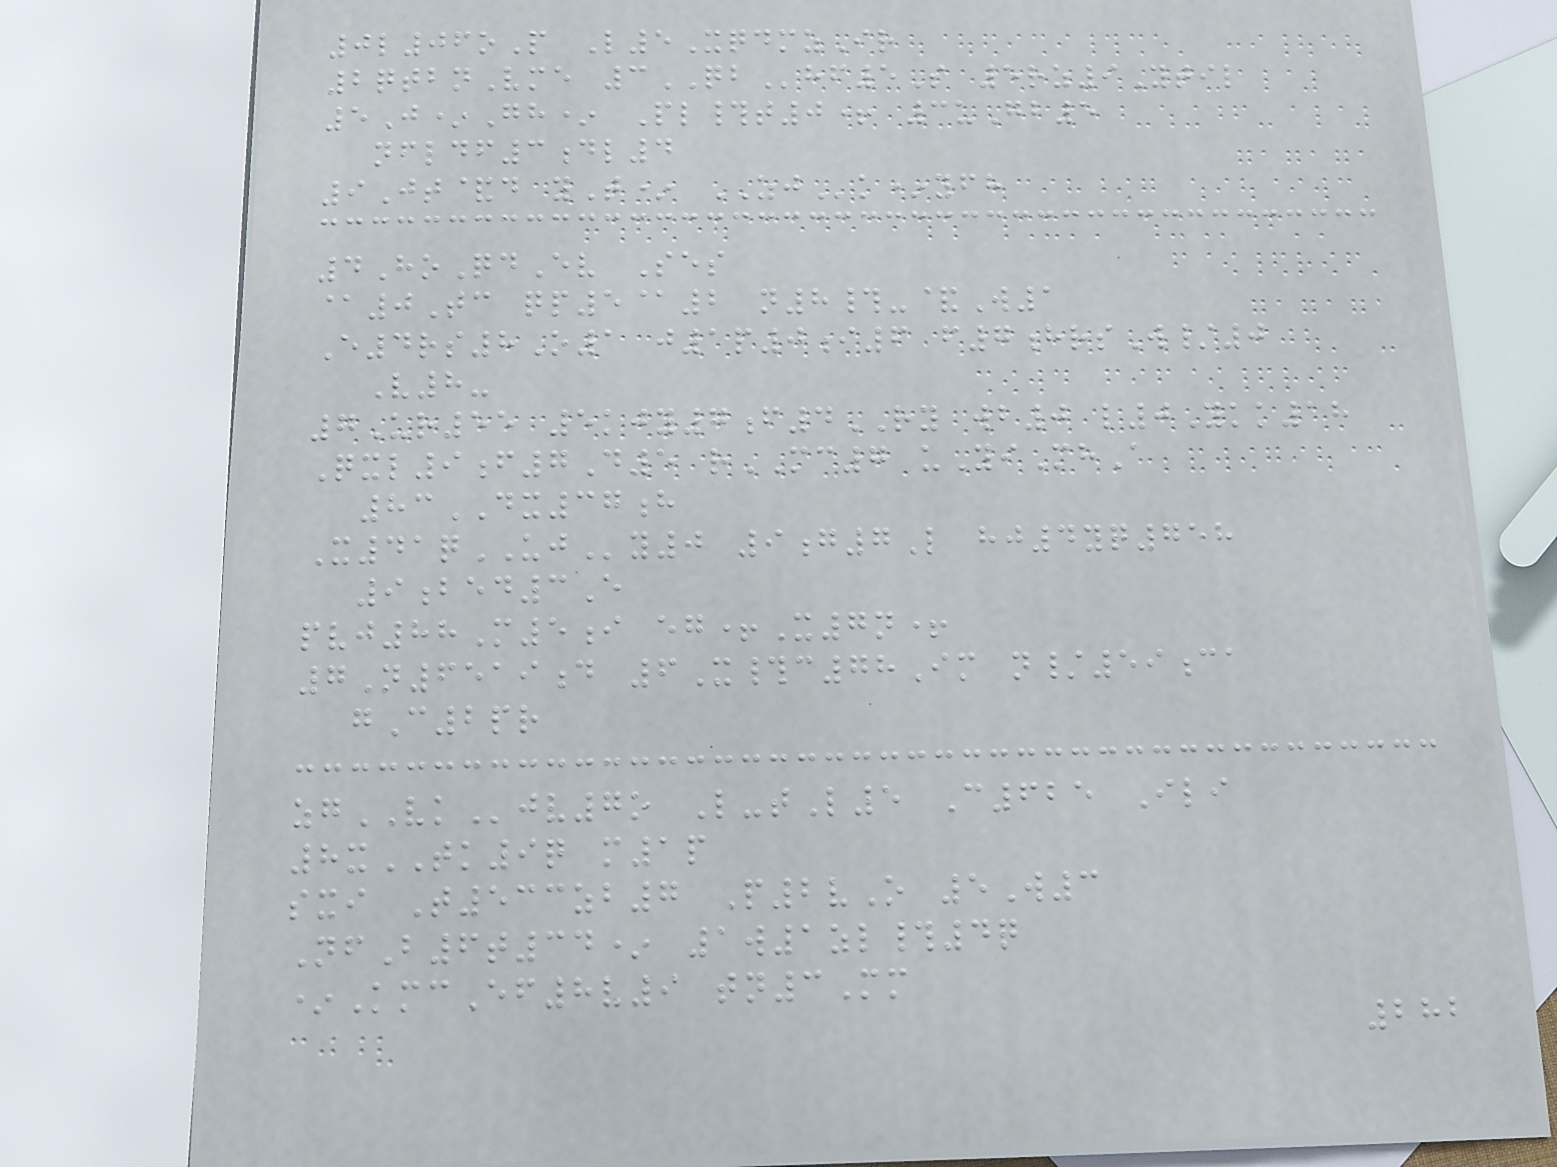0l06oP L5XqdmzIr
2qtbnVme 3QBhf5S 5rz9Ytil
5J*Gh* Pl#t0+ 3uGb5
nfldf3dl4
9Jt&d yT* ZJk*yfh
4HoQdEv Ses
@0Tc qp5@2 n8#-&W1
E4rs8O1 j1p0i6 f7hrsW/0
V8-
7Ur55 5kjy7f4RY wb0 l0Ykk18
Qxl9f7D5 rMC7 uYiMhA
83DX37h
X41qUJy0 9g7L hj4yq758
9bed3E
pvj88M5i eg+X7n+
7N6519d 6X#c78Im n/59ca
gC2pr
zgVKjv7o L-tL5 C625 Ili
8xTK9q m1p
sxi T533zb7 P2vO 5W3
NfB6t34* 1w1zl#4q
*KmcEf8v9 tn3Mm
282
